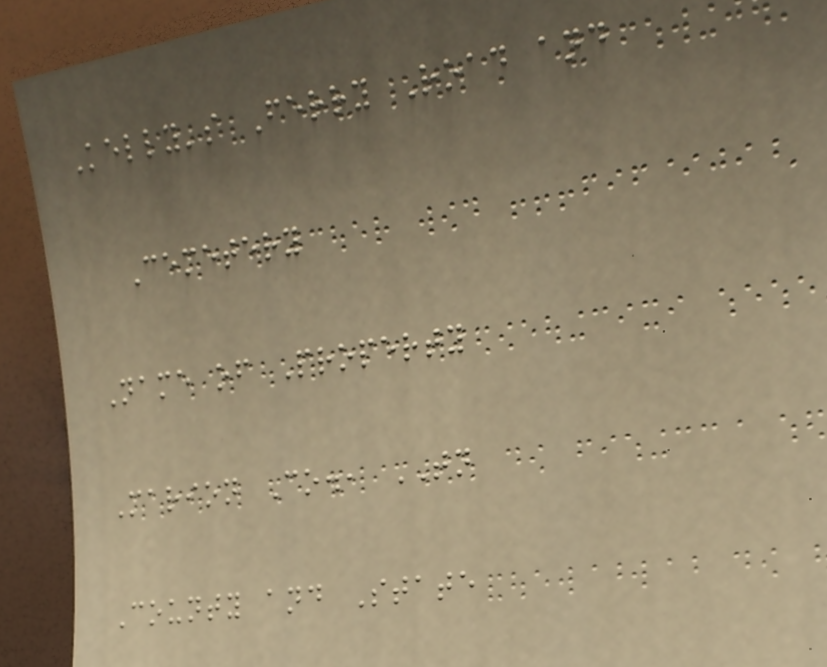Kelly's Ferry Road and
Cemetery
Name of Property
Marion Co., TN
County and State
